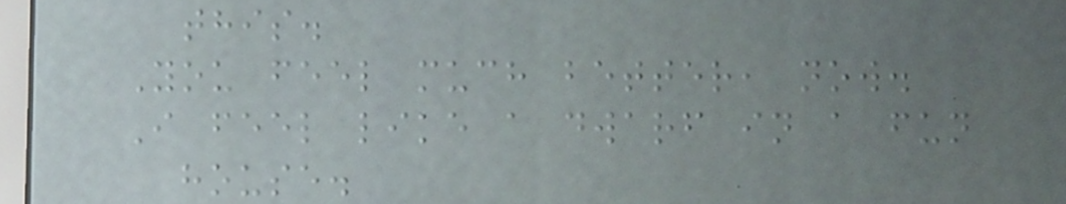this.
You feel much better, now.
I feel like a dwarf in a fun
house.
